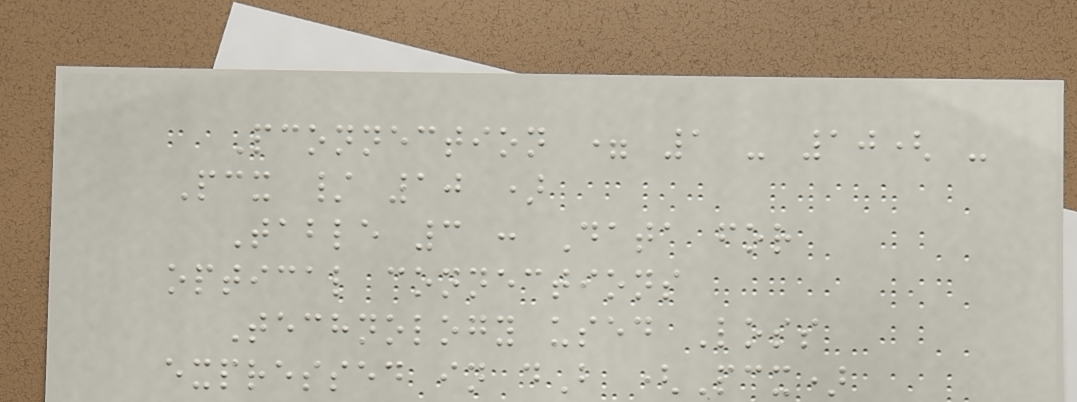Pconnection = 1 - 10( -
Pcx / 10 )
Table 3 : Data for
optical connections
Technology used Loss
expressed in dB (Pcx)
